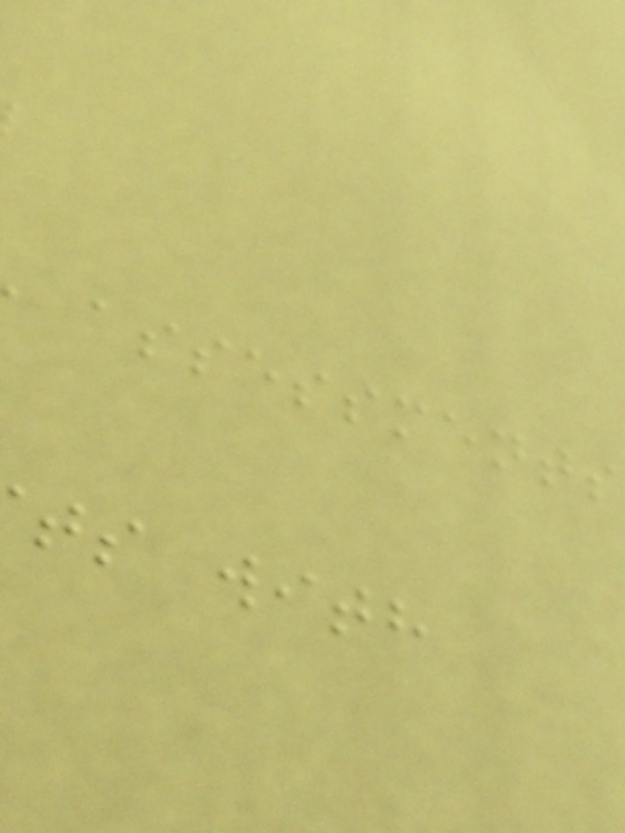assessments
ts with
